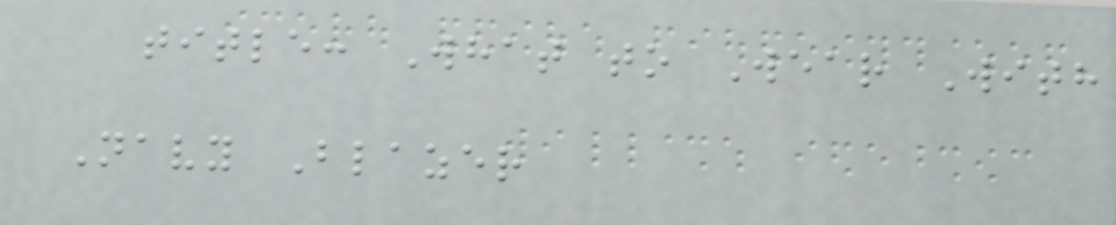title: What to Wear With
Navy Blazer
